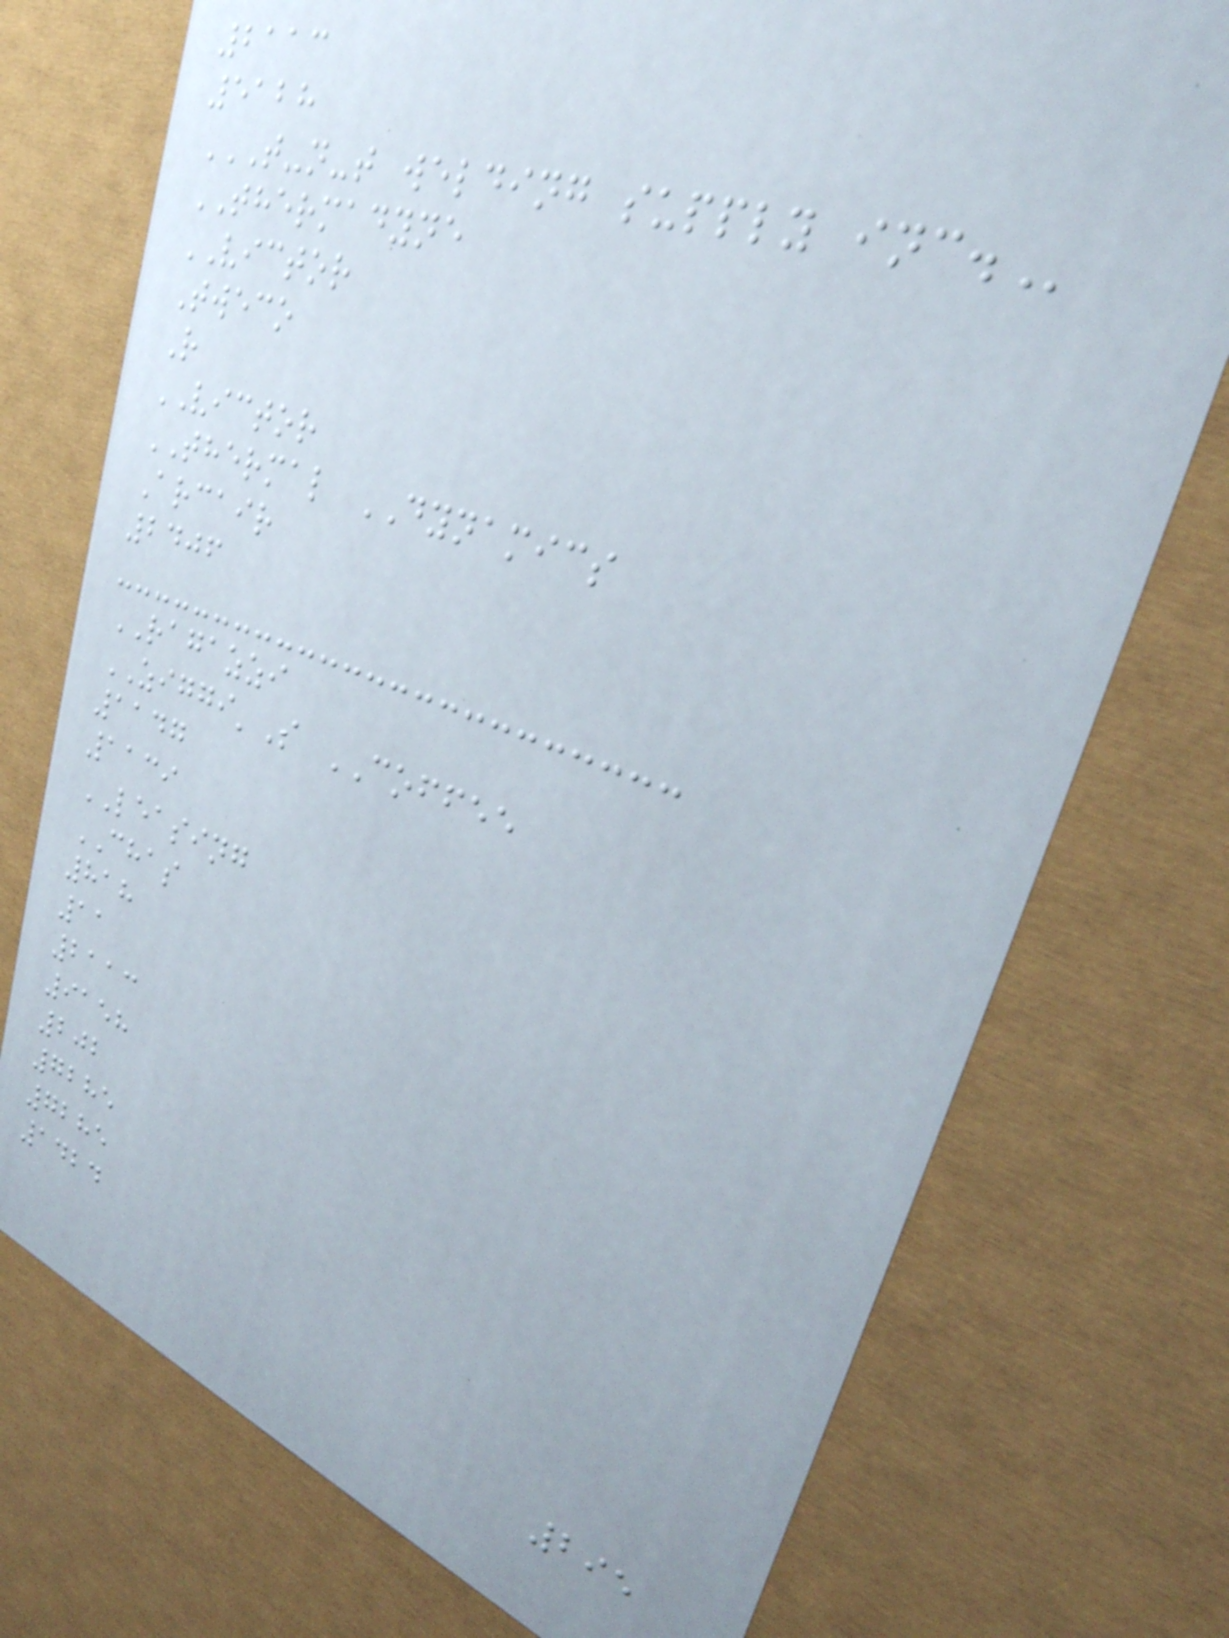2113
5128
T-N-T WELDING SUPPLY INC.
THERMADYNE
VICTOR
Tweco
R
VICTOR
THERMAL DYNAMICS
Arcair
2406
RAGAZZI
ZIGGI'S COFFEE
1147
1139
LEASING
CHAS
818
11
2113
9158
202
7285
7285
1424
295
